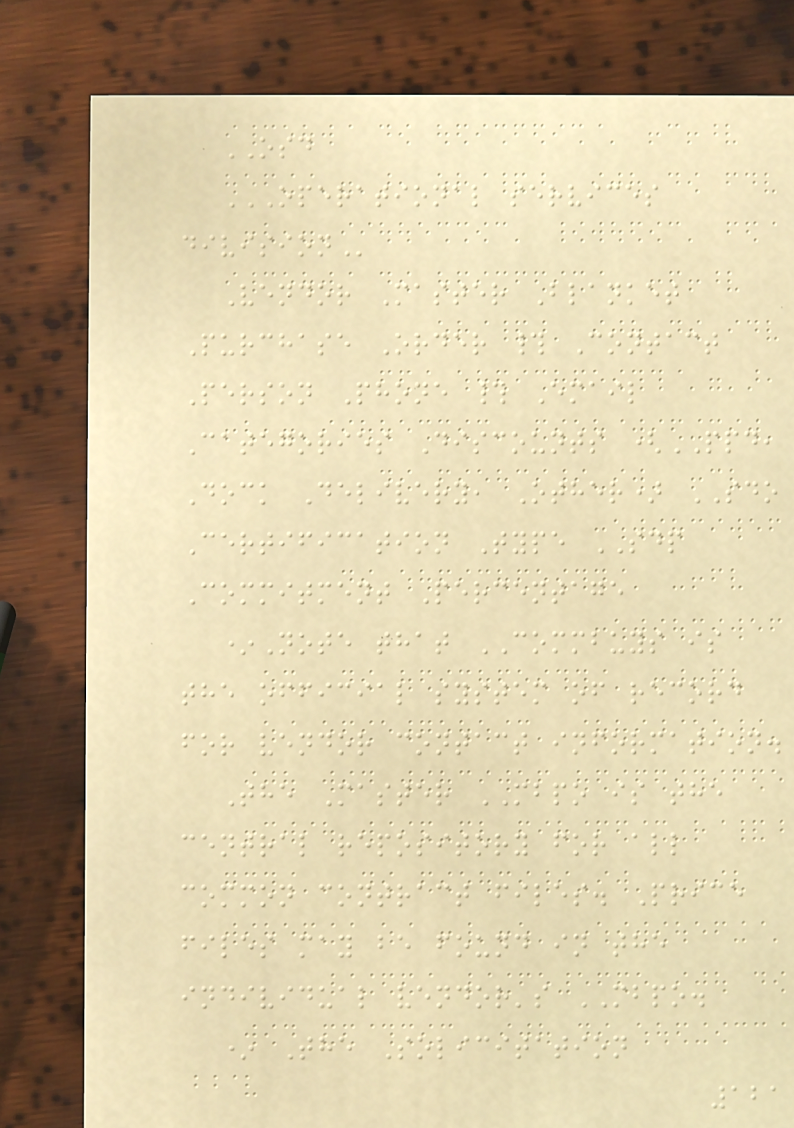OSD
OPERATIONAL SERVICES
DIVISION
Vendor Master Blanket
Purchase Order # Contact
Person Phone # Email
Categories Discounts (PPD,
Dock Delivery, Other) SDO
Certification Type SDP
Commitment Percentage
*Note that COMMBUYS is
the official system of record
for vendor contact information.
The Master MBPO is the
central repository for all
common contract files. Price
files may be found in the
individual vendor's MBPO.
* The Solicitation
121
